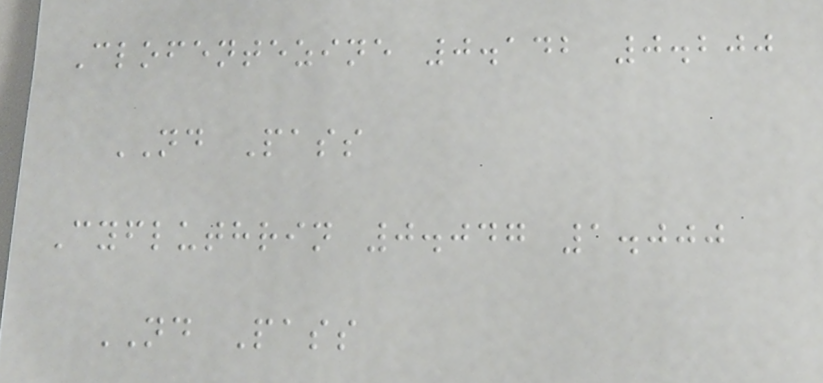Clofentezine 0.142 0.200
ND Pass
Cyfluthrin 0.047 1.000
ND Pass
